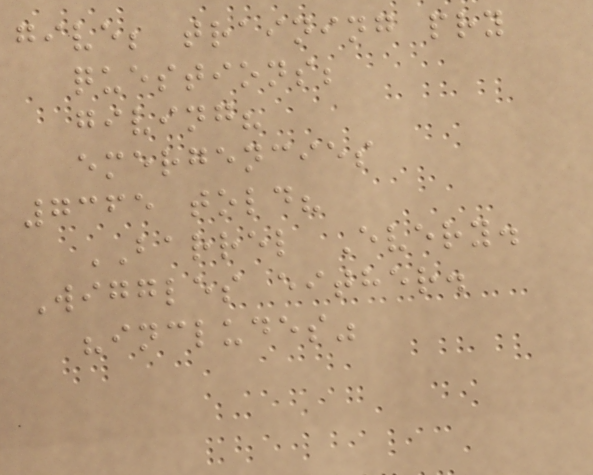give; training pry
questions;
giving?
emergencies
7365 told?
BARREL Every.
Wiggles either.
"includes"
